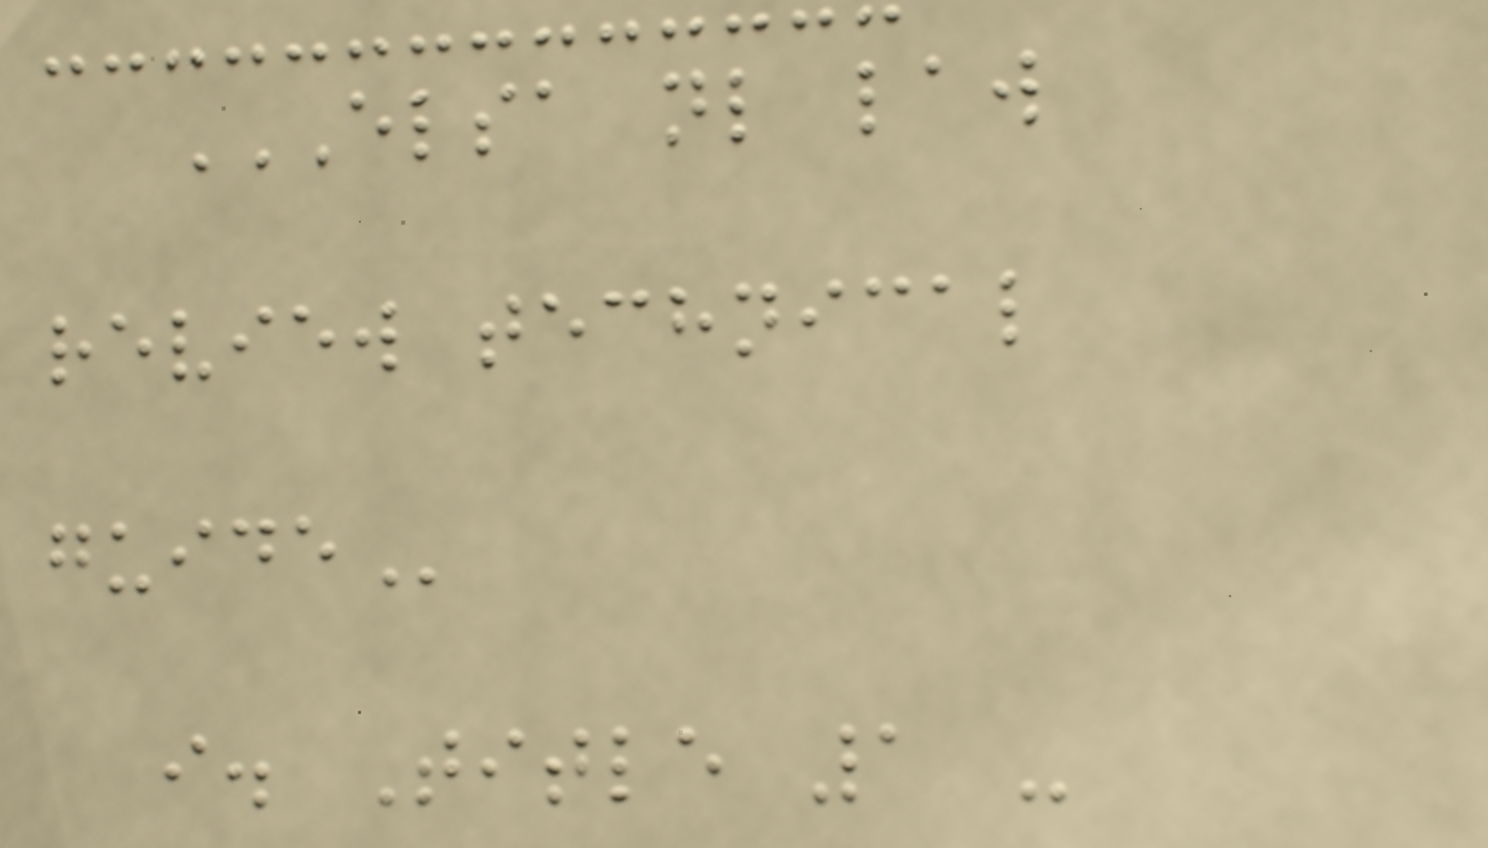ELSA NL LAW
REVIEW TECHNICAL
GUIDE
i. Title 1 -
